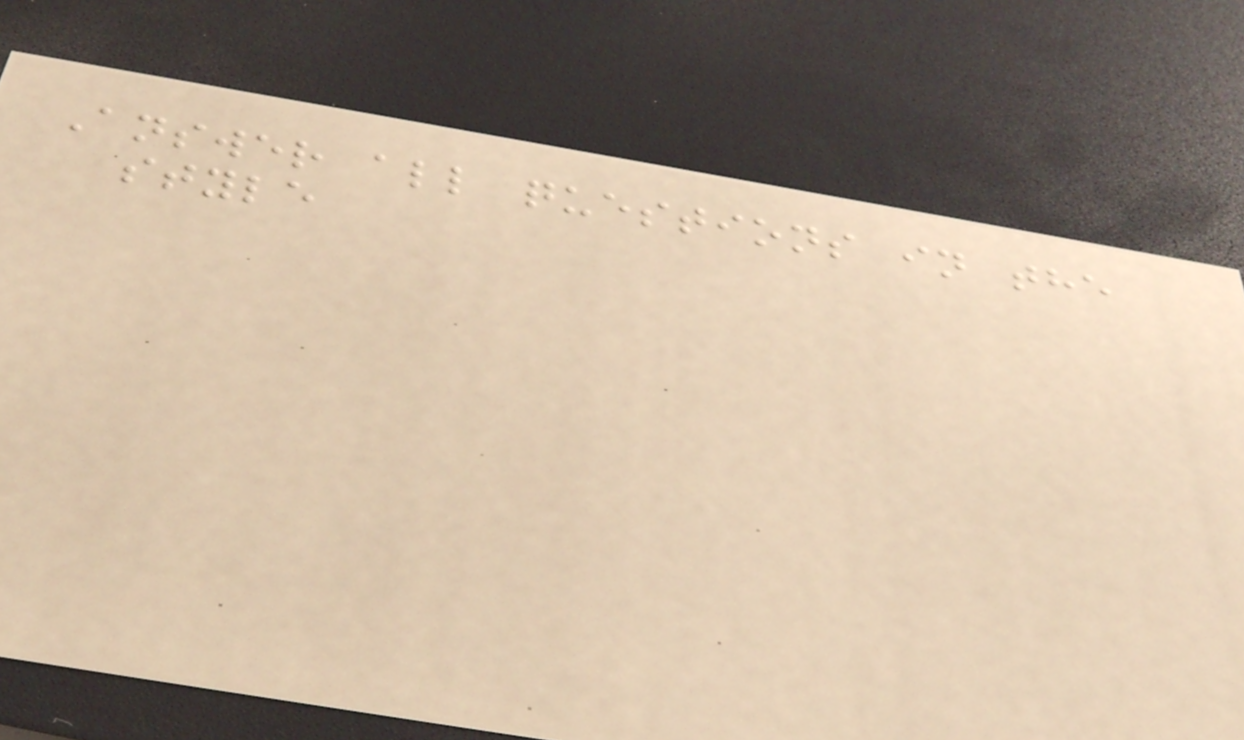Answer all questions in the
style
